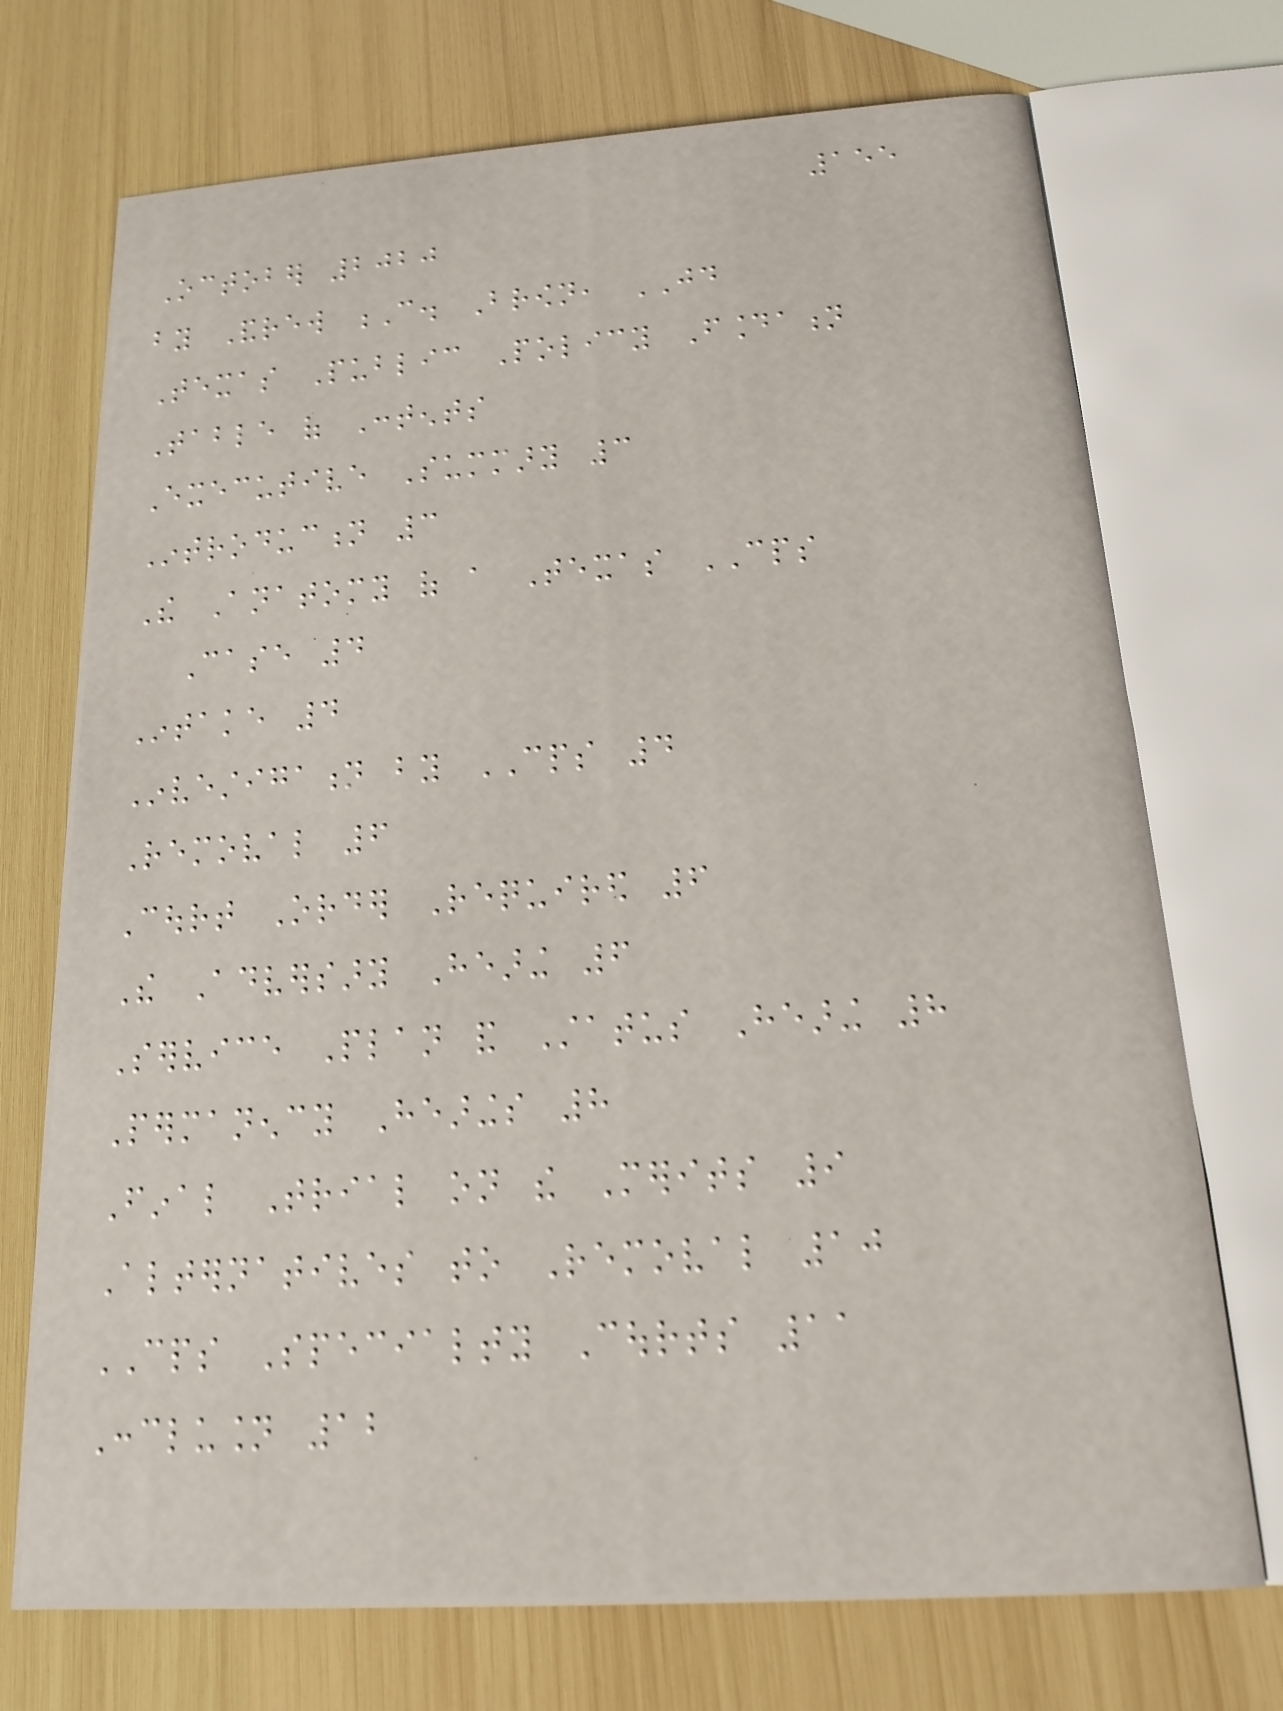155
October 2020
by Andrew C. Brown, JD
Texas Public Policy Foundation
Table of Contents
Executive Summary 3
Introduction 3
The Anatomy of a Texas CPS
Case 4
Intake 4
Investigation by CPS 4
Removal 6
Court Order Required 6
The Adversary Hearing 6
Service Plan and Status Hearing 8
Permanency Hearings 8
Final Trial on the Merits 9
Alternatives to Removal 10
CPS Specialty Courts 11
Conclusion 12
